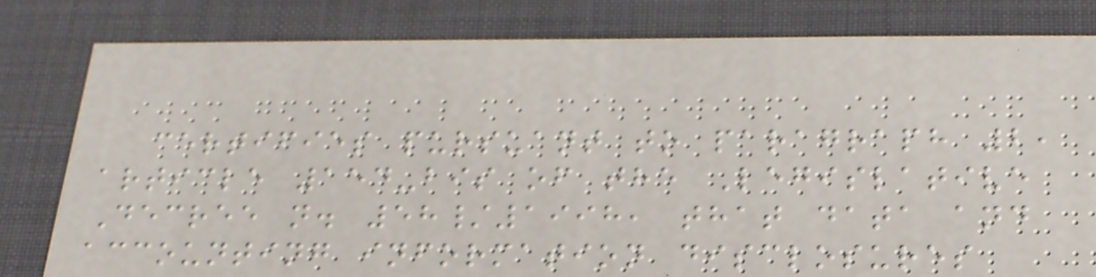certifies pursuant to paragraph 2,
article 154-bis of the Legislative
Decree n. 58/1998, that data and
accounting information disclosures
